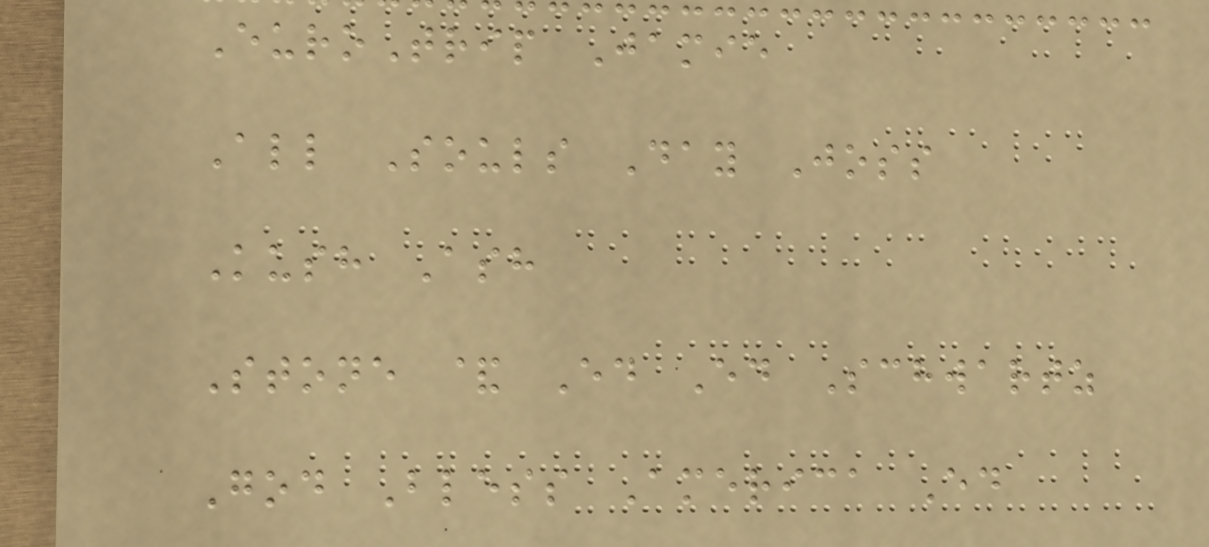EuroTrip Jamie
All Souls Day Joss
Kush Ash
Stone & Ed Ed Schwartz
God Bless America Ed
